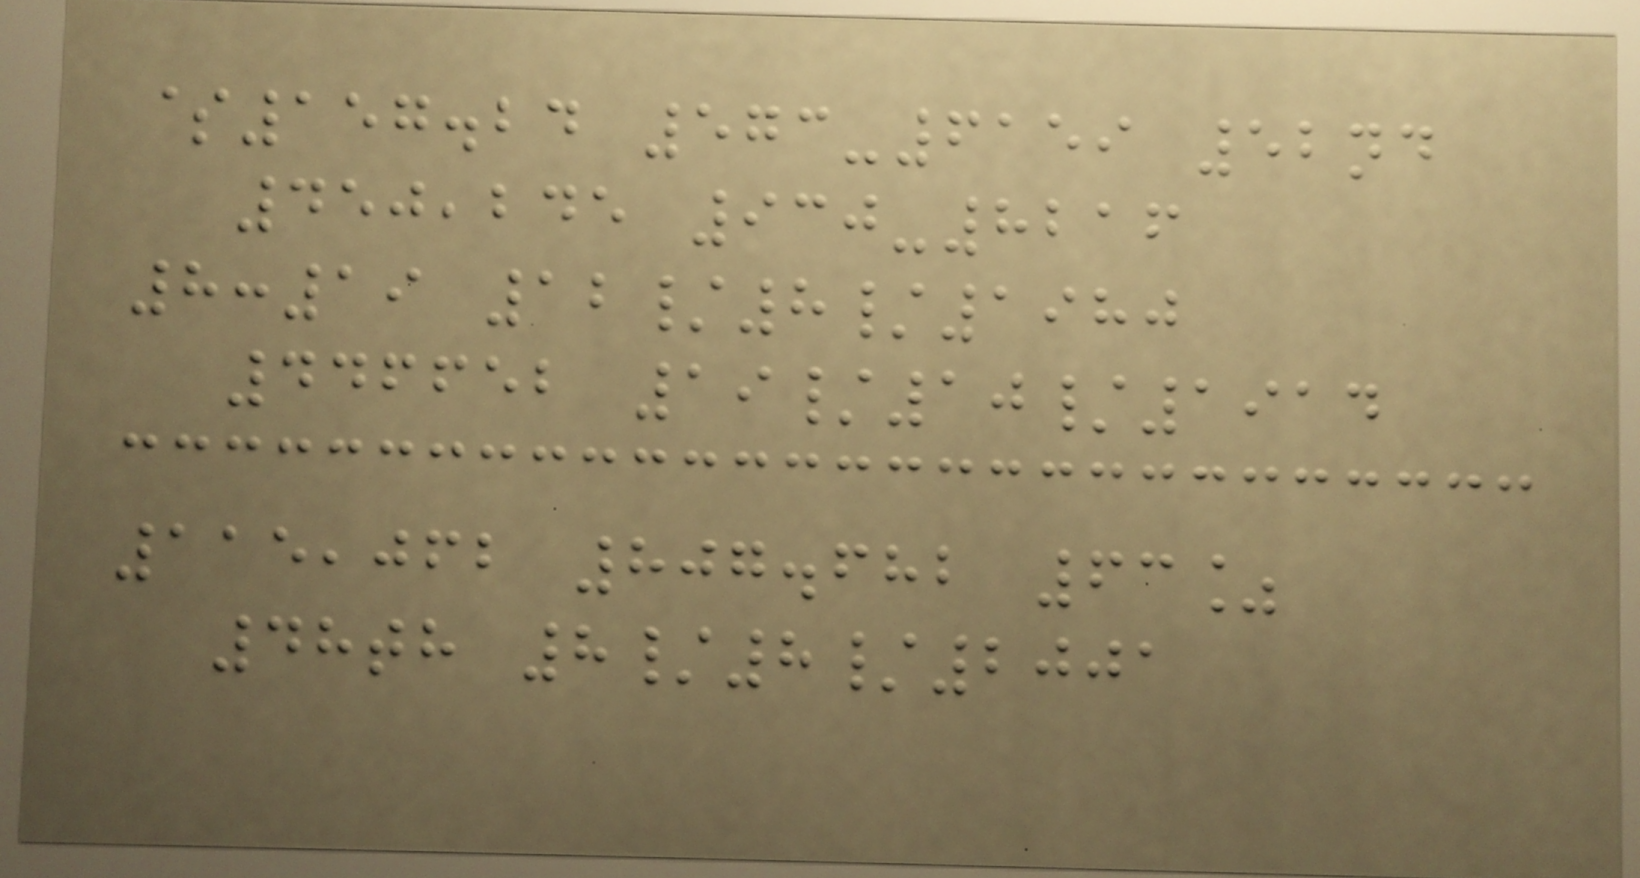$157.24 573-6159 52nd
450,245 930-8216
8:19 12/8/1980
446652 19/10/1914
115,062 807.682 63%
48th 8/8/2001
